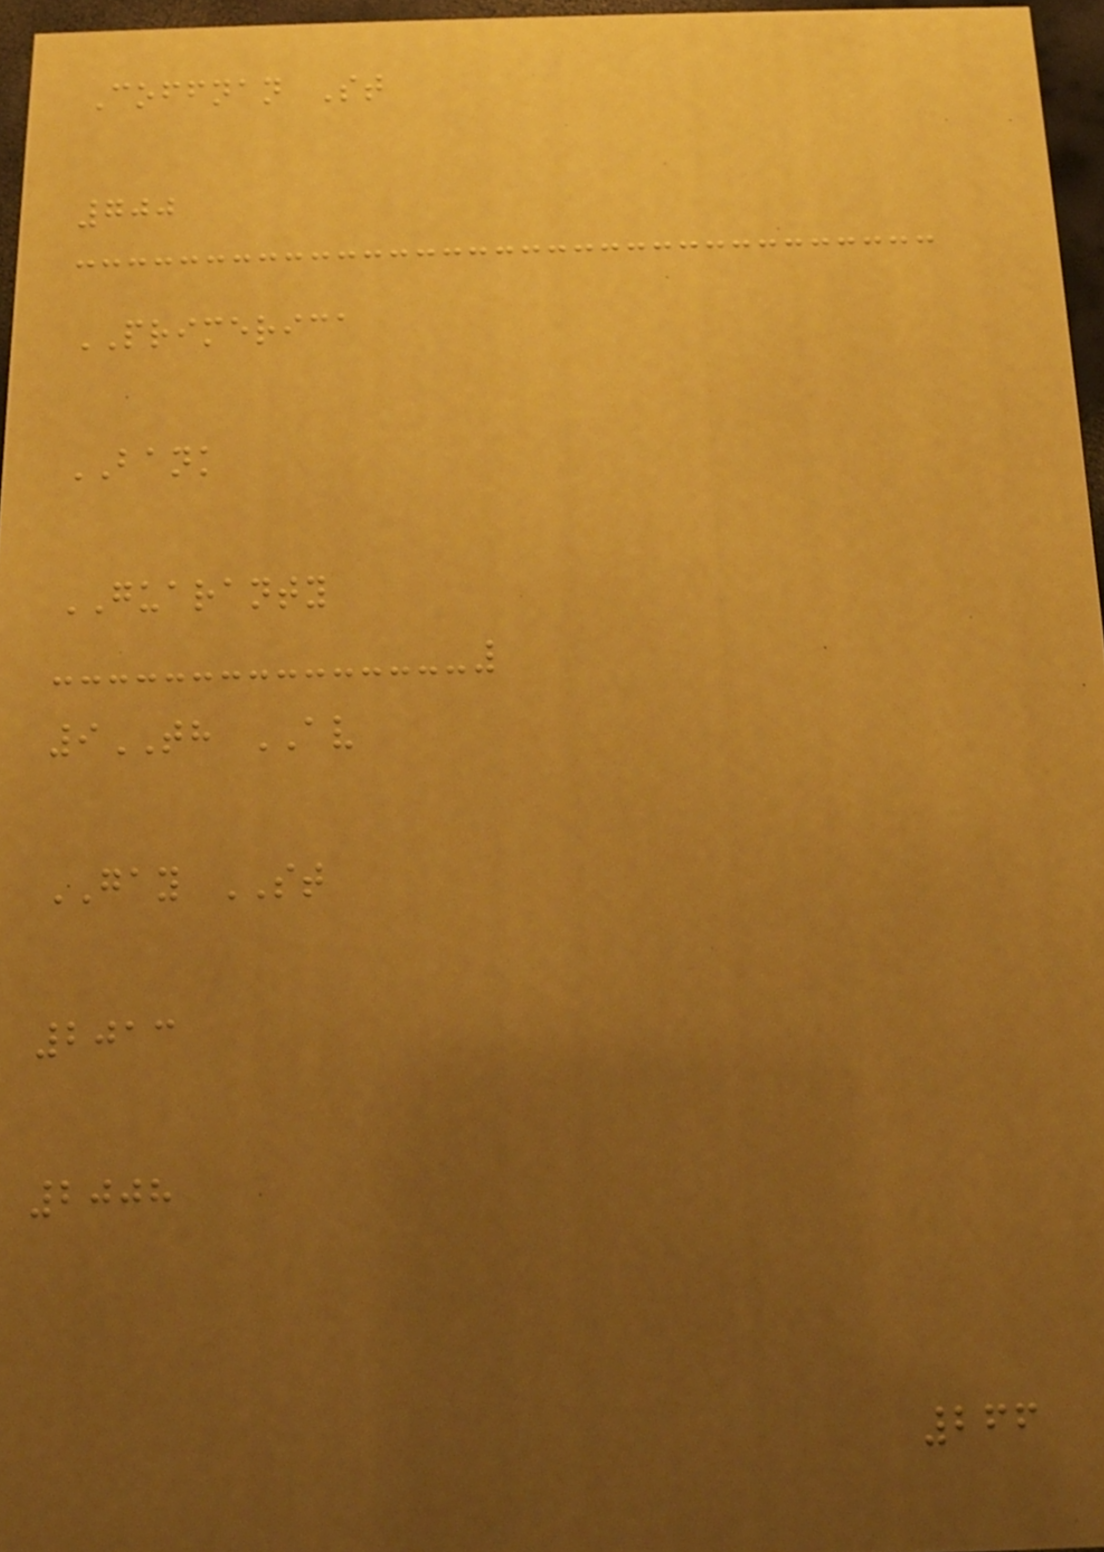Coffnan St
700
PRIMERICA
BANK
GUARANTY
9TH AV
GAY ST
2013
2008
266
